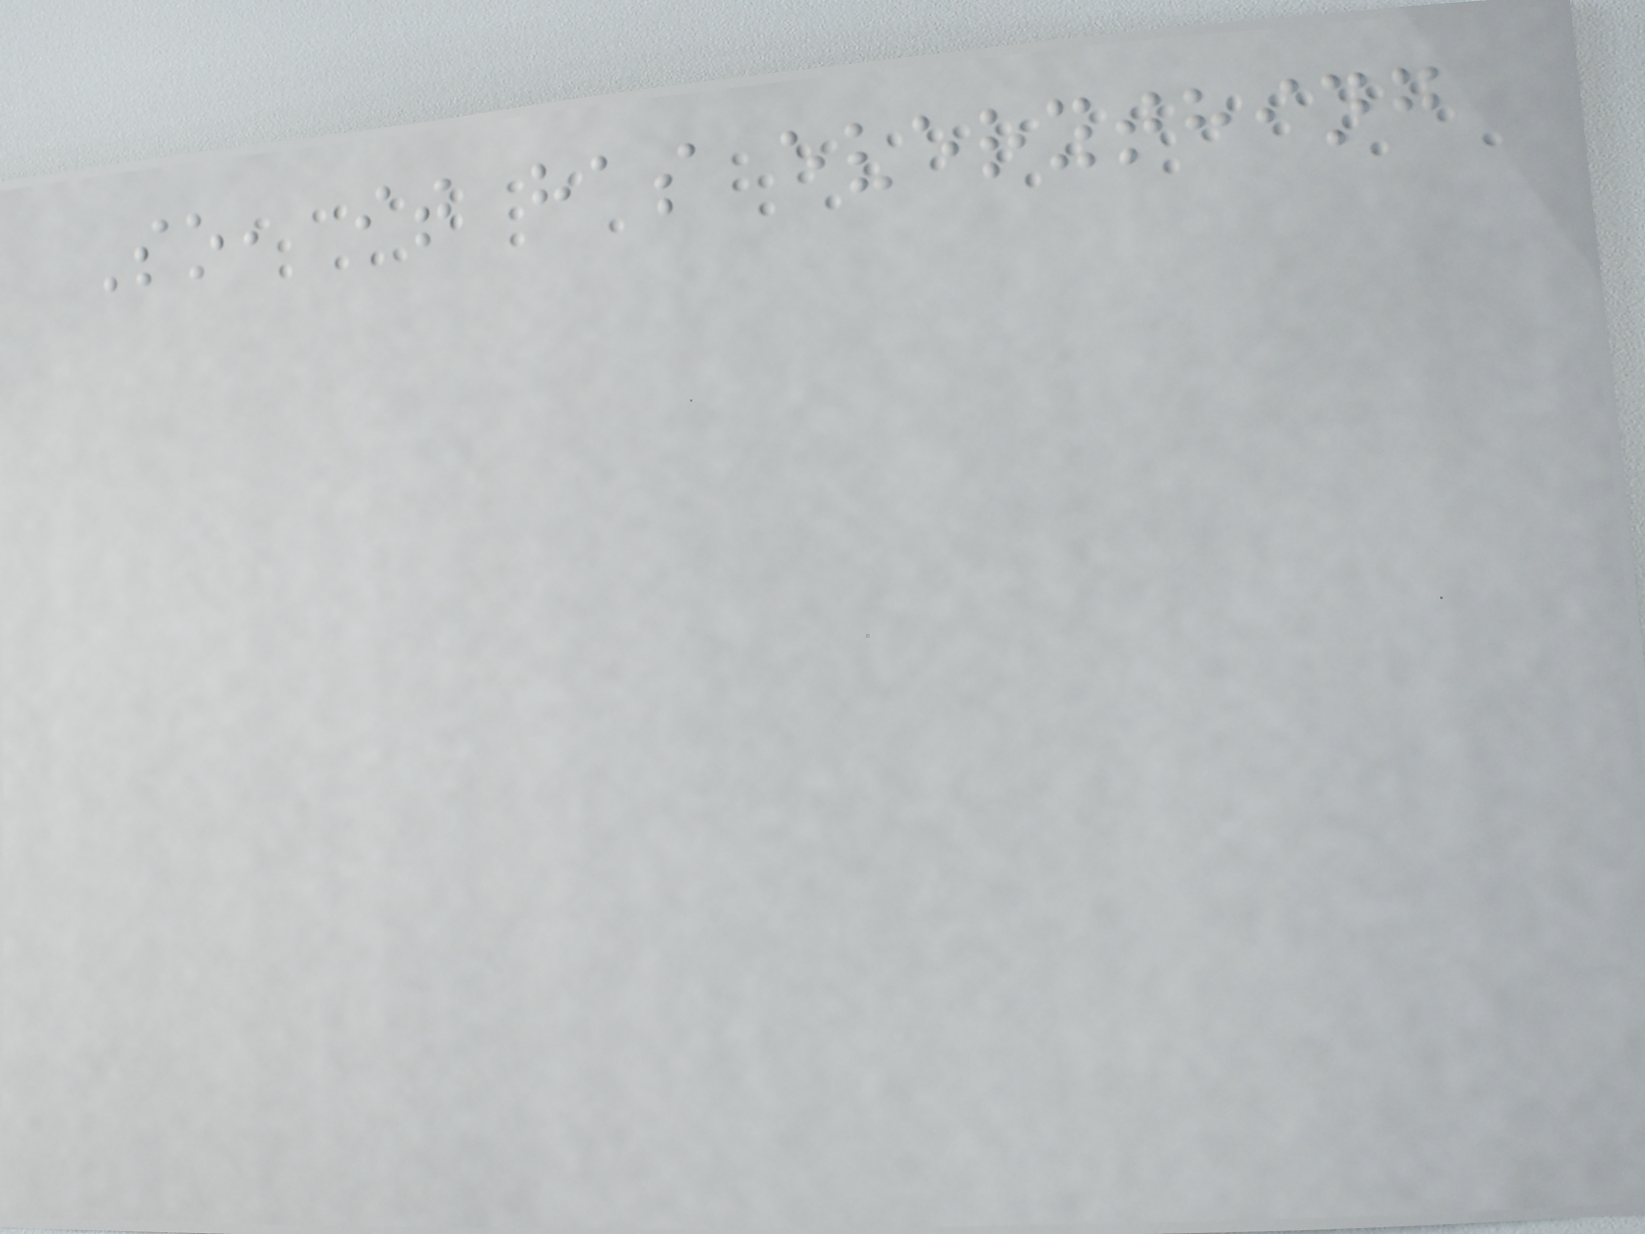So, it has everything
